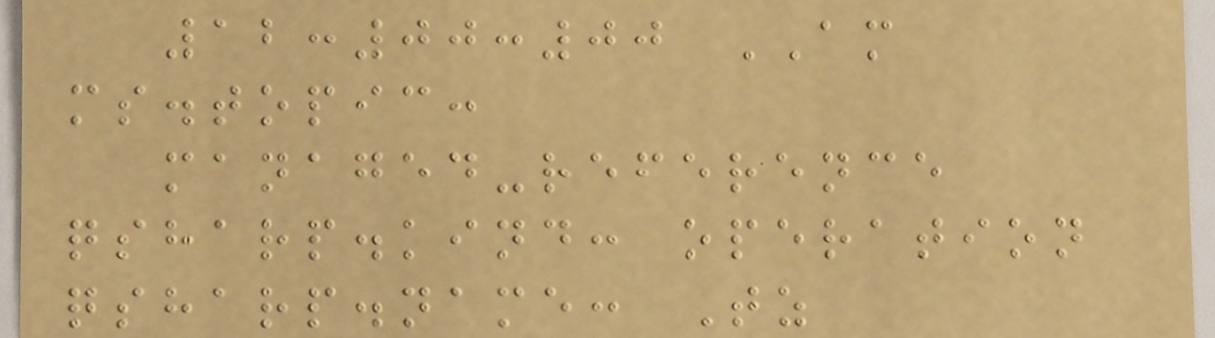12:00:00 AM
ms.topic:
managed-reference
qsharp.kind: operation
qsharp.name: Tz
